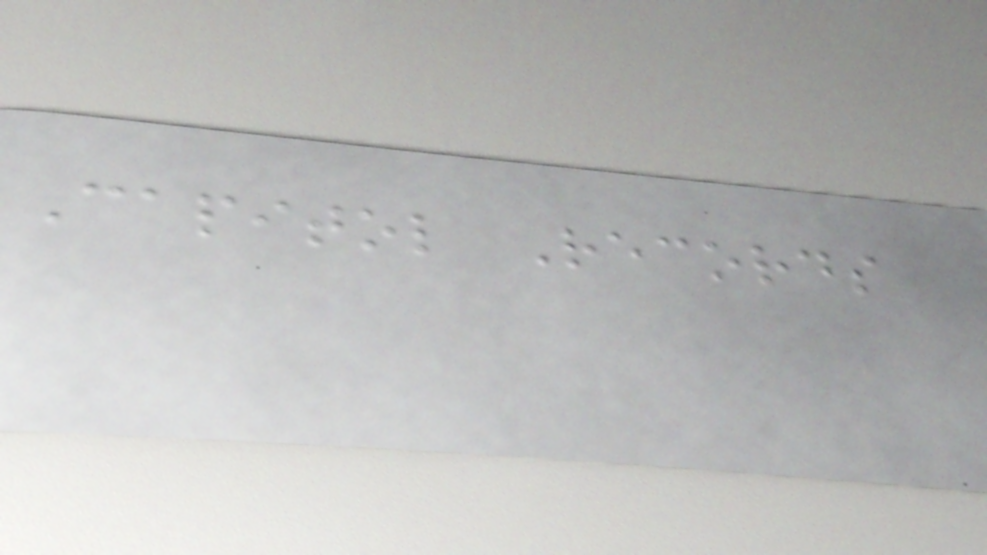Capitol Records
